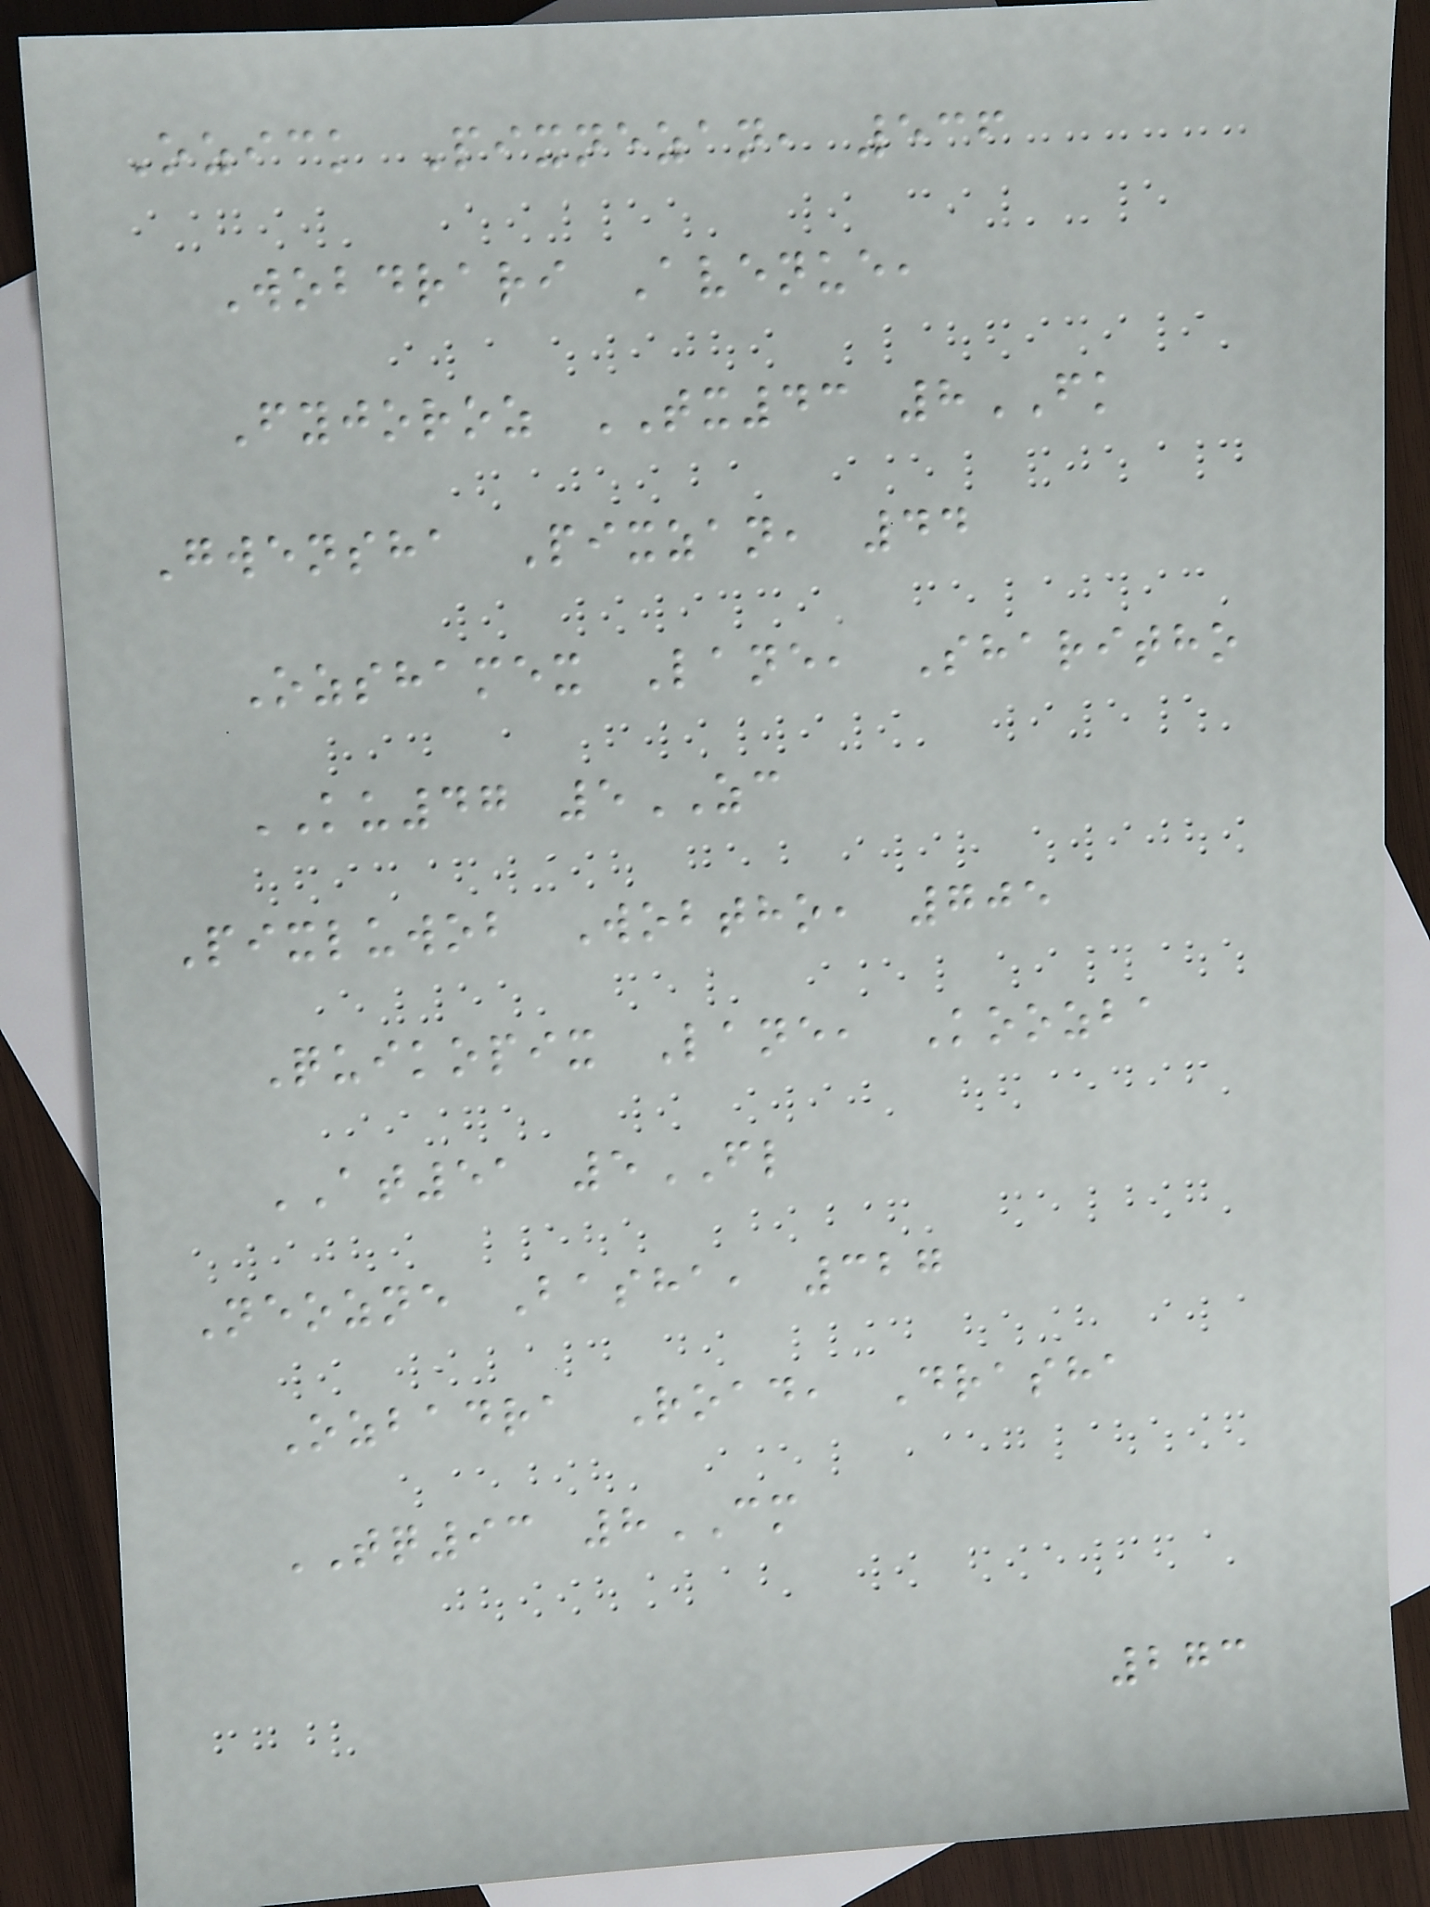Ozick Pixnezan, 536
Wobdrari Avenue,
Fyjoroz TX43 8FK
Gwensha Pixzan, 44
Ozshamex Lane, Sharitho
KU47 5ZC
Pixluwob Wobtho, 705
Quikopix Lane, Koozba
AT51 5FL
Neozne Basha, 327
Ozbadra Road, Drasha
TQ93 8CM
273
